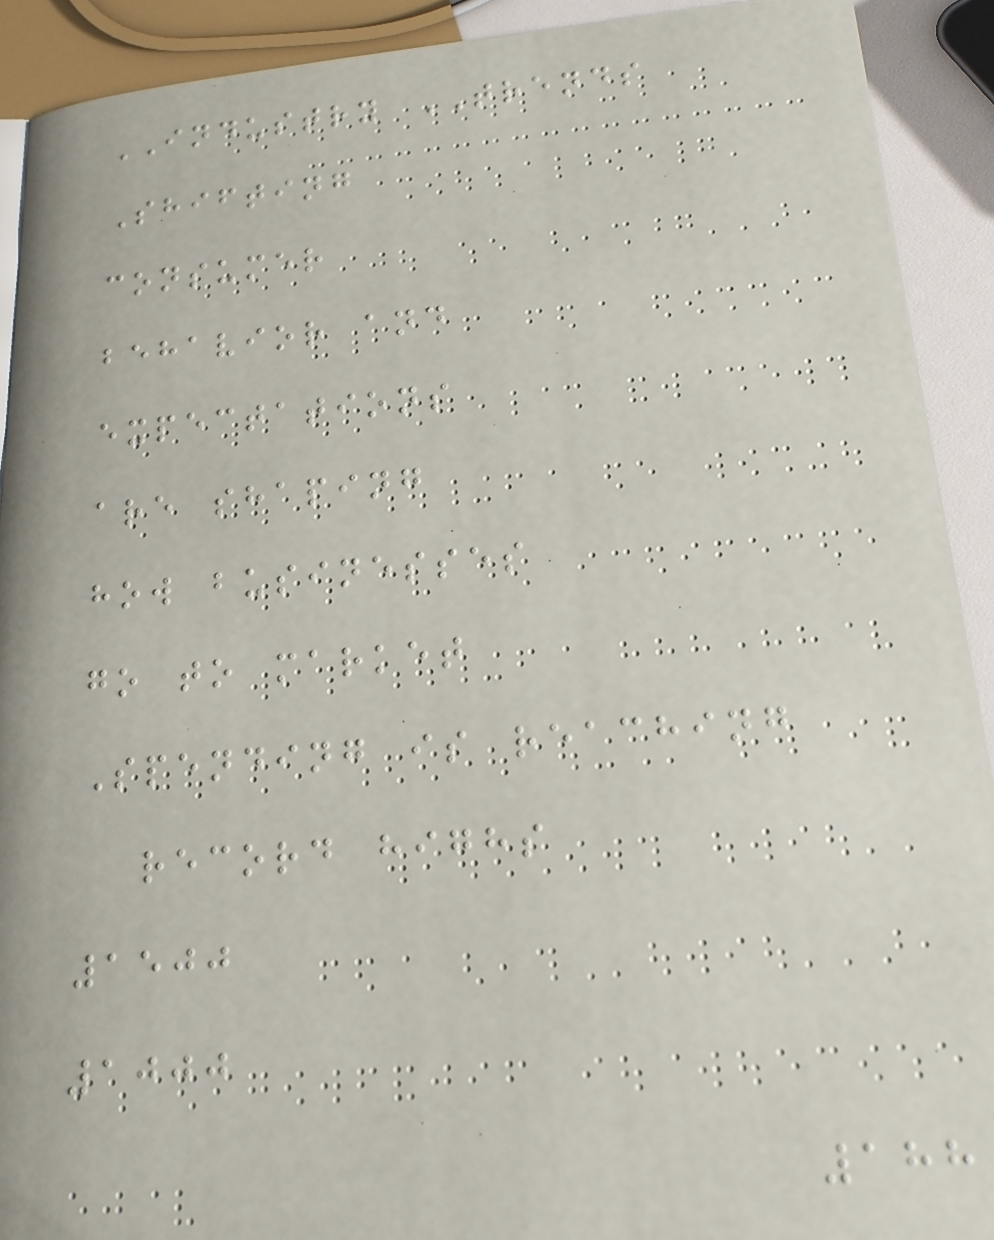INDUSTRY TRENDS
Shifting
consumer
behavior and
expectations
are shaping
how businesses
go to market
Spending is reaching
record highs
1500
1000
188
